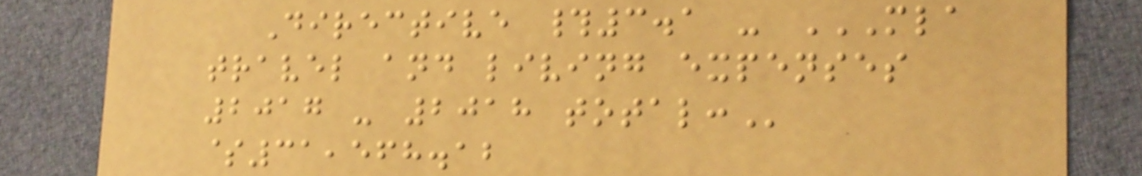Directive #3.1 - MLA
TRAVEL AND LIVING EXPENSES
2017 - 2018 TOTAL:
$31,568.12
